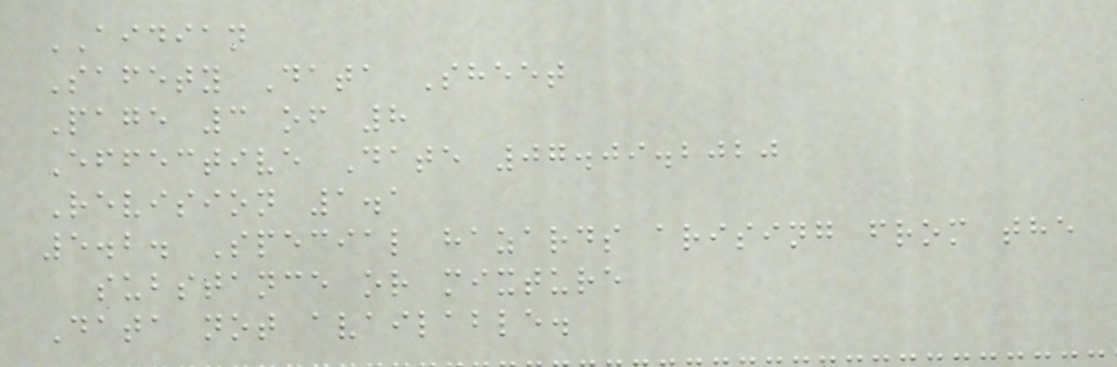AIDIAN
Safety Data Sheet
Page 3 of 8
Effective Date 07.09.2020
Revision 1.1
5.2. Special hazards arising from the
substance or mixture
Data not available.
